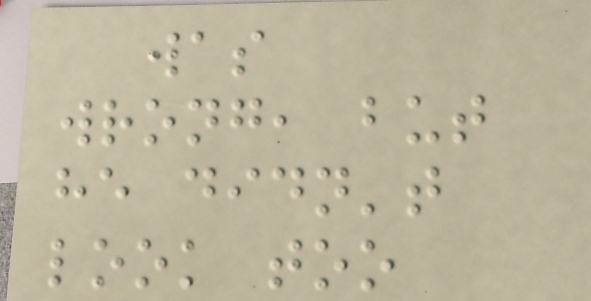was
wrong, but
he didn't
look too
